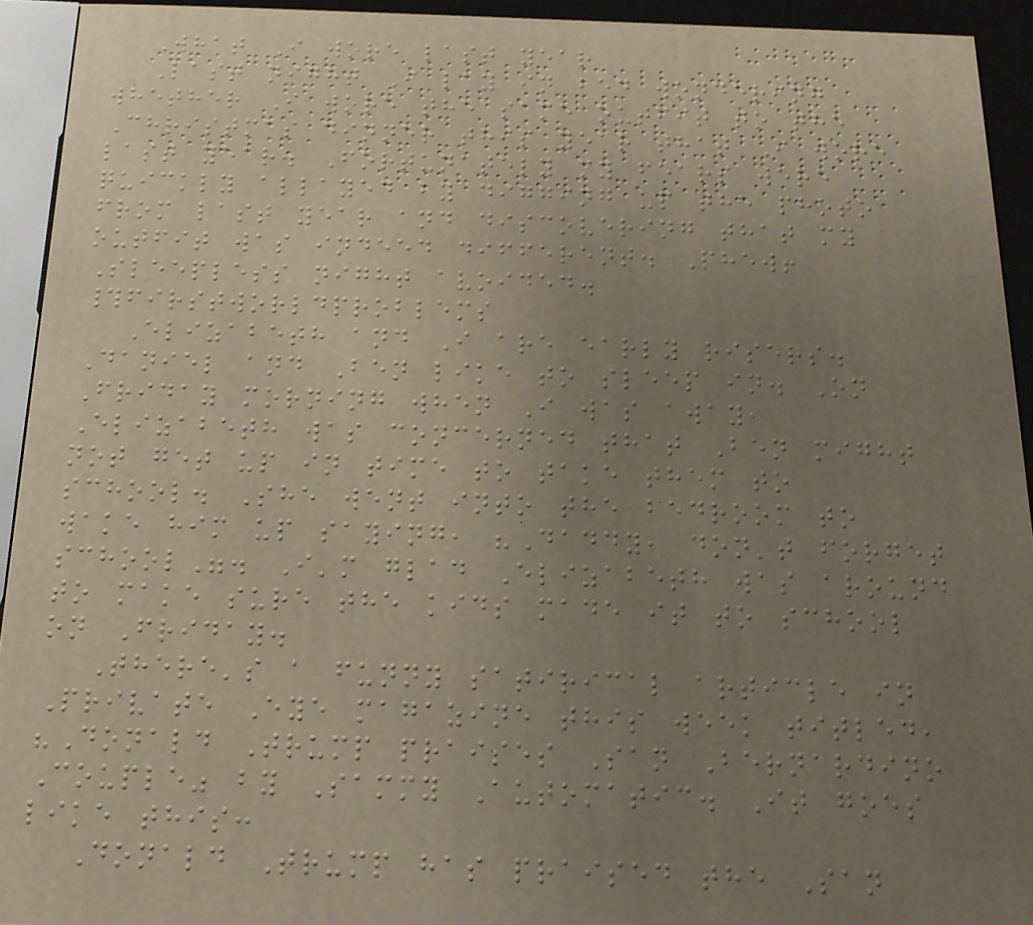What I wore last year
Last night I lay in bed wondering
whether I wore the same outfit to the
Christmas dinner this year that I wore
last year. Fortunately my fears were
quickly allayed by digging up the photo
from last year and discovering that my
outfit was indeed different. Phew!
Sleepless night avoided.
#firstworldproblems
Elizabeth and I are early risers.
Daniel and Ben like to sleep in. On
Friday morning when I was away,
Elizabeth was concerned that Ben might
not get up in time to take them to
school. She went into the bedroom to
wake him up saying, "Daddy, don't forget
school". I'm glad Elizabeth was around
to make sure the kids made it to school
on Friday.
There's a funny satirical article in
Private Eye magazine this week titled,
"Donald Trump praises San Bernardino
Couple" by Sammy Automatic. It goes
like this:
Donald Trump has praised the San
